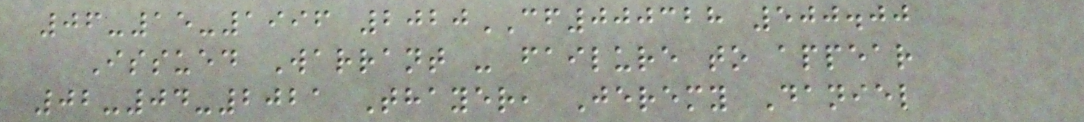06-15-1996 2020CF000328 500.00
Issued Warrant - failure to appear
02-04-2021 Thayer, Jeremy Daniel
